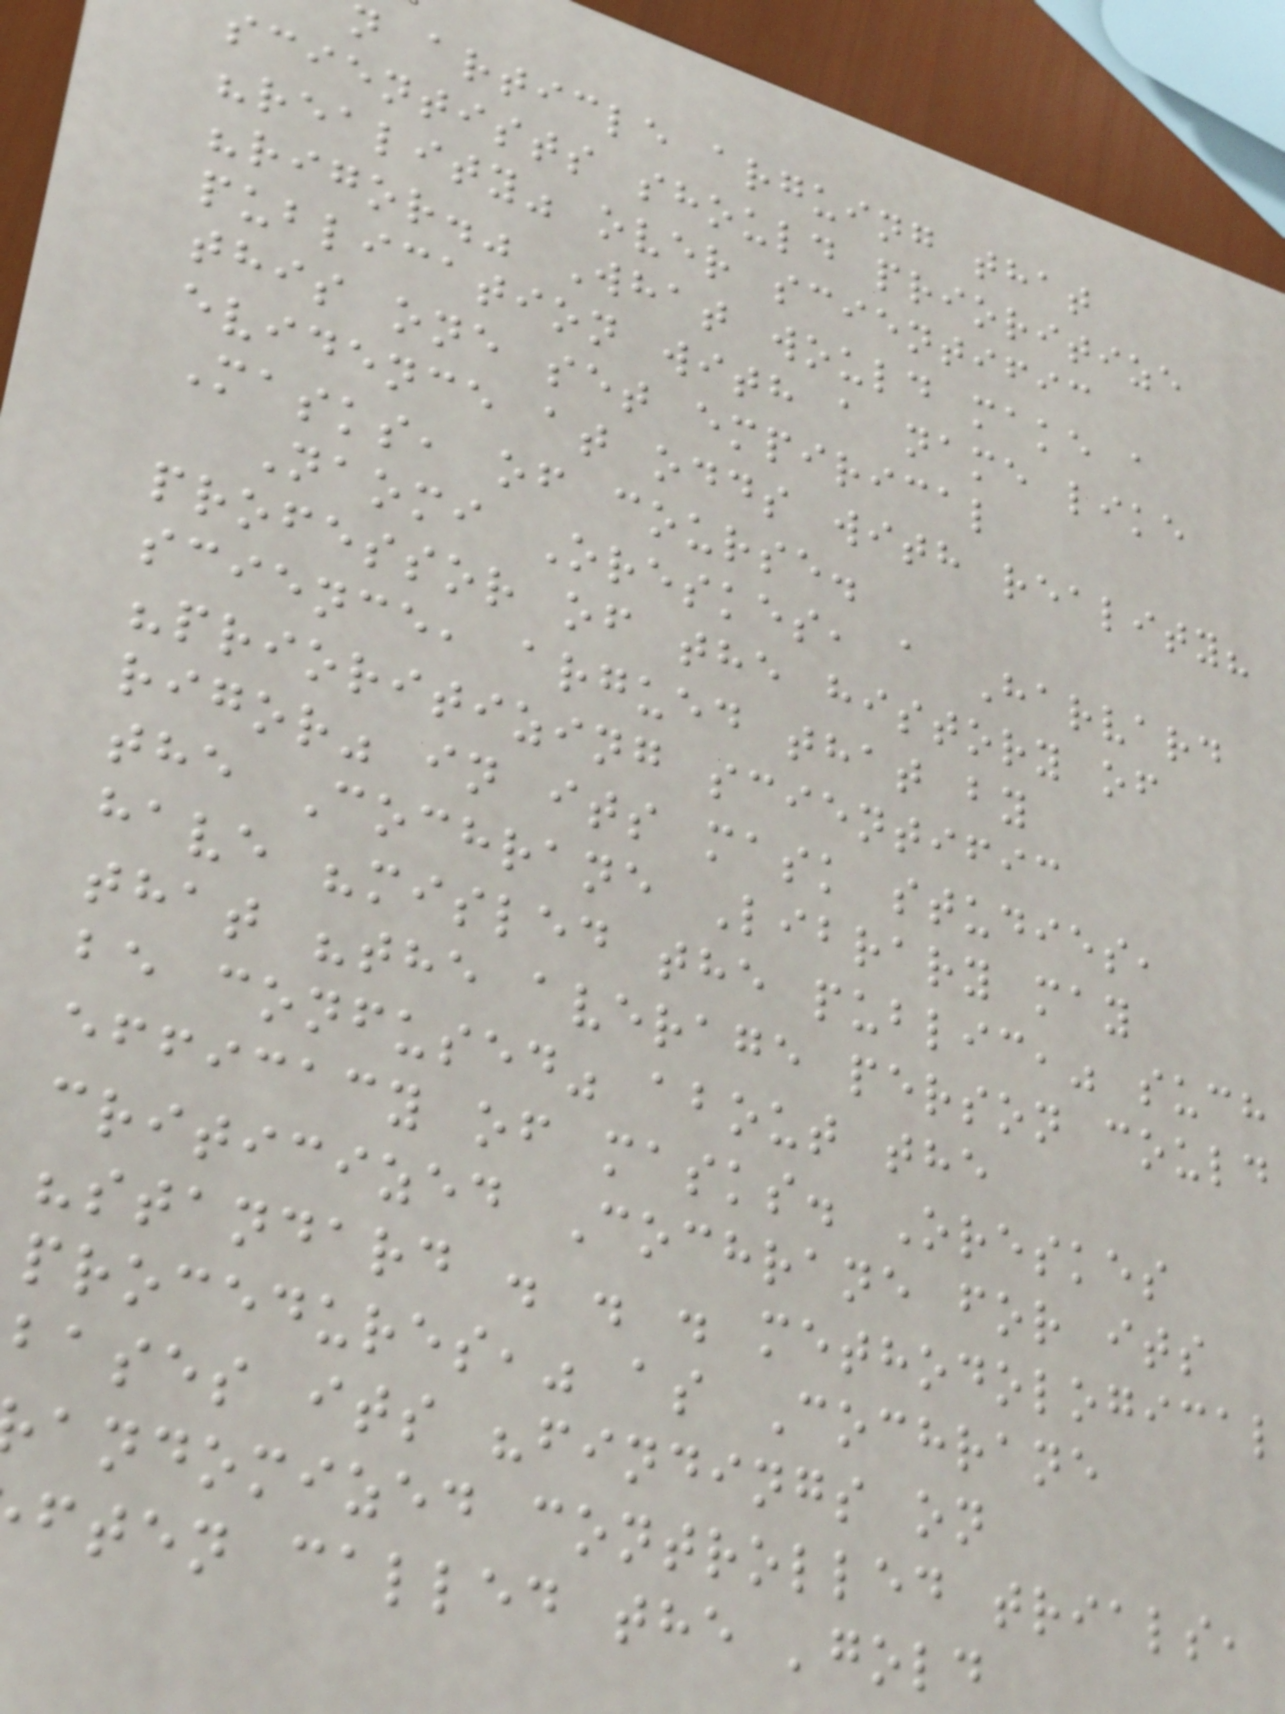n article arguing that
scientists should prioritize
"reality" over scientific
"rigor." What would make a
publication with a name like
this one set empirical
evidence at odds with reality?
Masks, of course.
Naomi Oreskes, a Harvard
professor of the history of
science, argued that by
"prioritizing scientific
rigor" in its mask studies,
the Cochrane Library may
have "misled the public," such
that "the average person could
be confused" about the
efficacy of masks. Oreskes
criticized Cochrane for its
"standard . . . methodological
procedures," as Cochrane
bases its "findings on
andomized controlled trials,
ften called the 'gold
